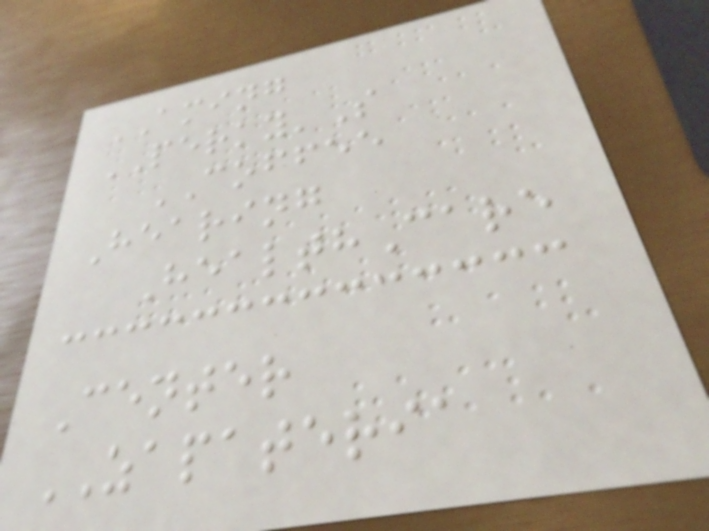AMING
PERKY'S
COFFEE
Hearing
HealthCare
Center
ZAPATERIA
